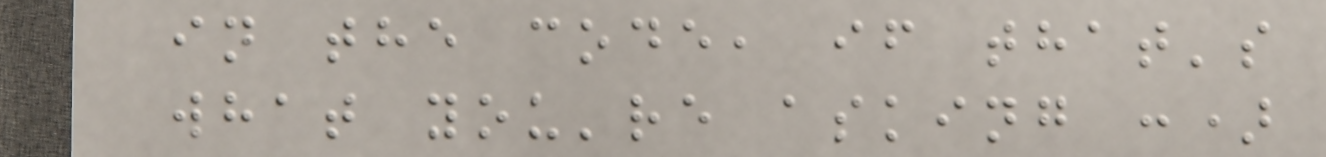in the code, if that's
what you're asking :)
